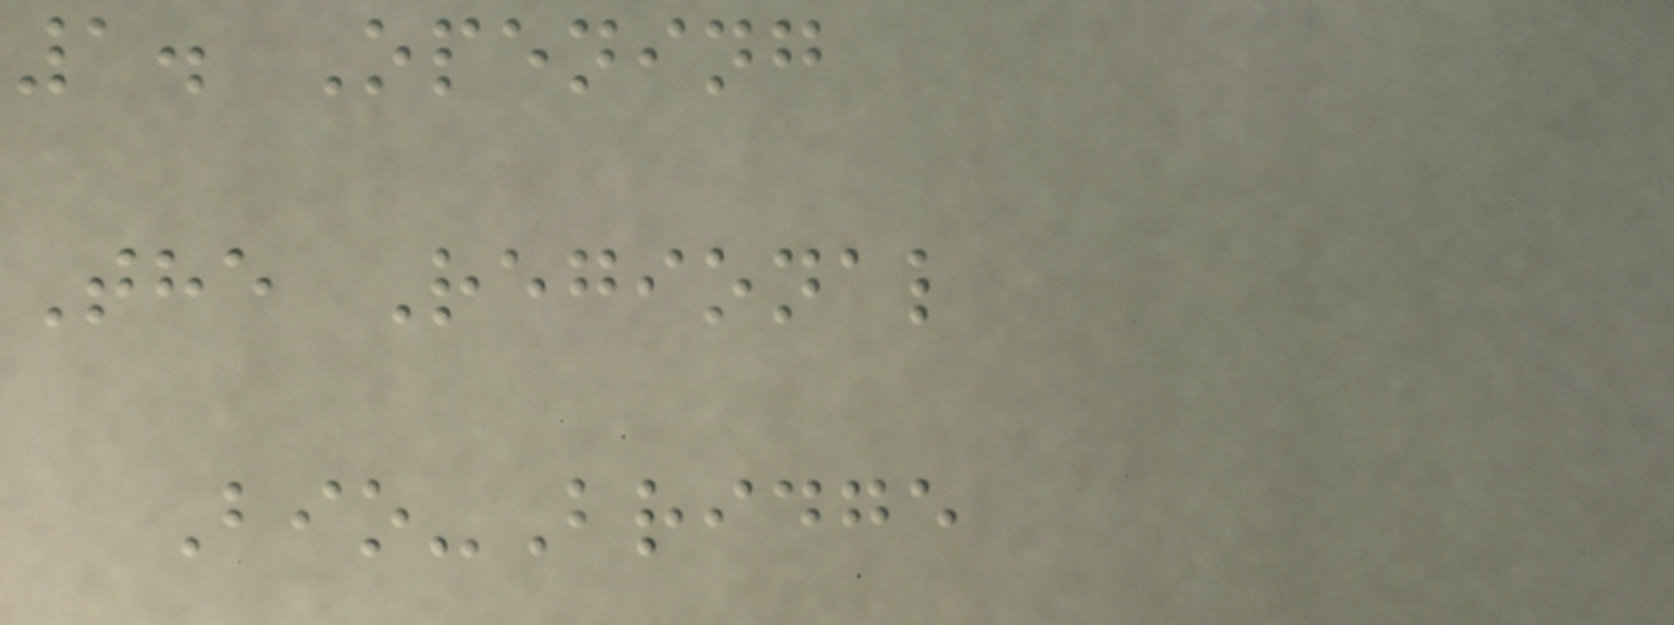1. Opening
The Regional
Bio-Bridge
